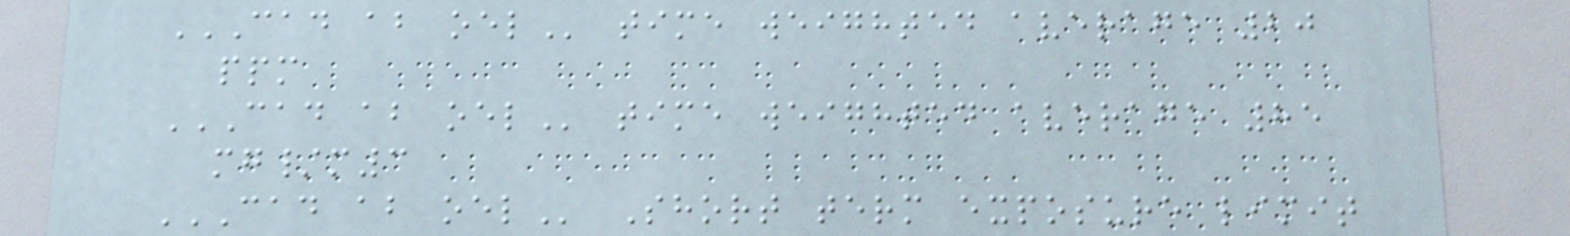CAD AB OEL time weighted average 20
ppm
CAD AB OEL time weighted average 85
mg/m3
CAD AB OEL Short term exposure limit
